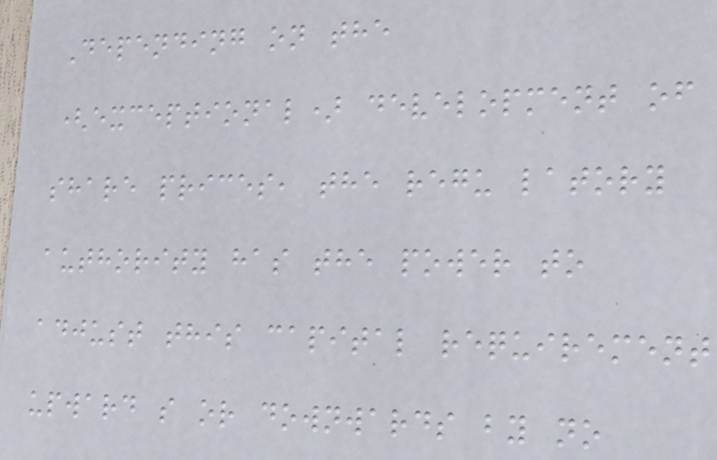Depending on the
(exceptional) development of
share prices, the regu latory
authority has the power to
adjust this capital requirement
upward s or downwards by no
